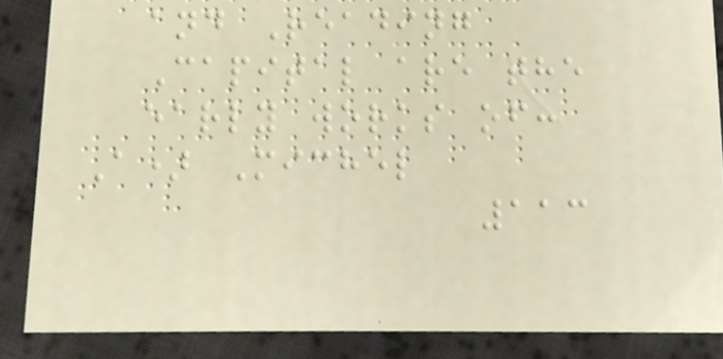and Reading
Capital are the
early works of:
A) Michel
113
